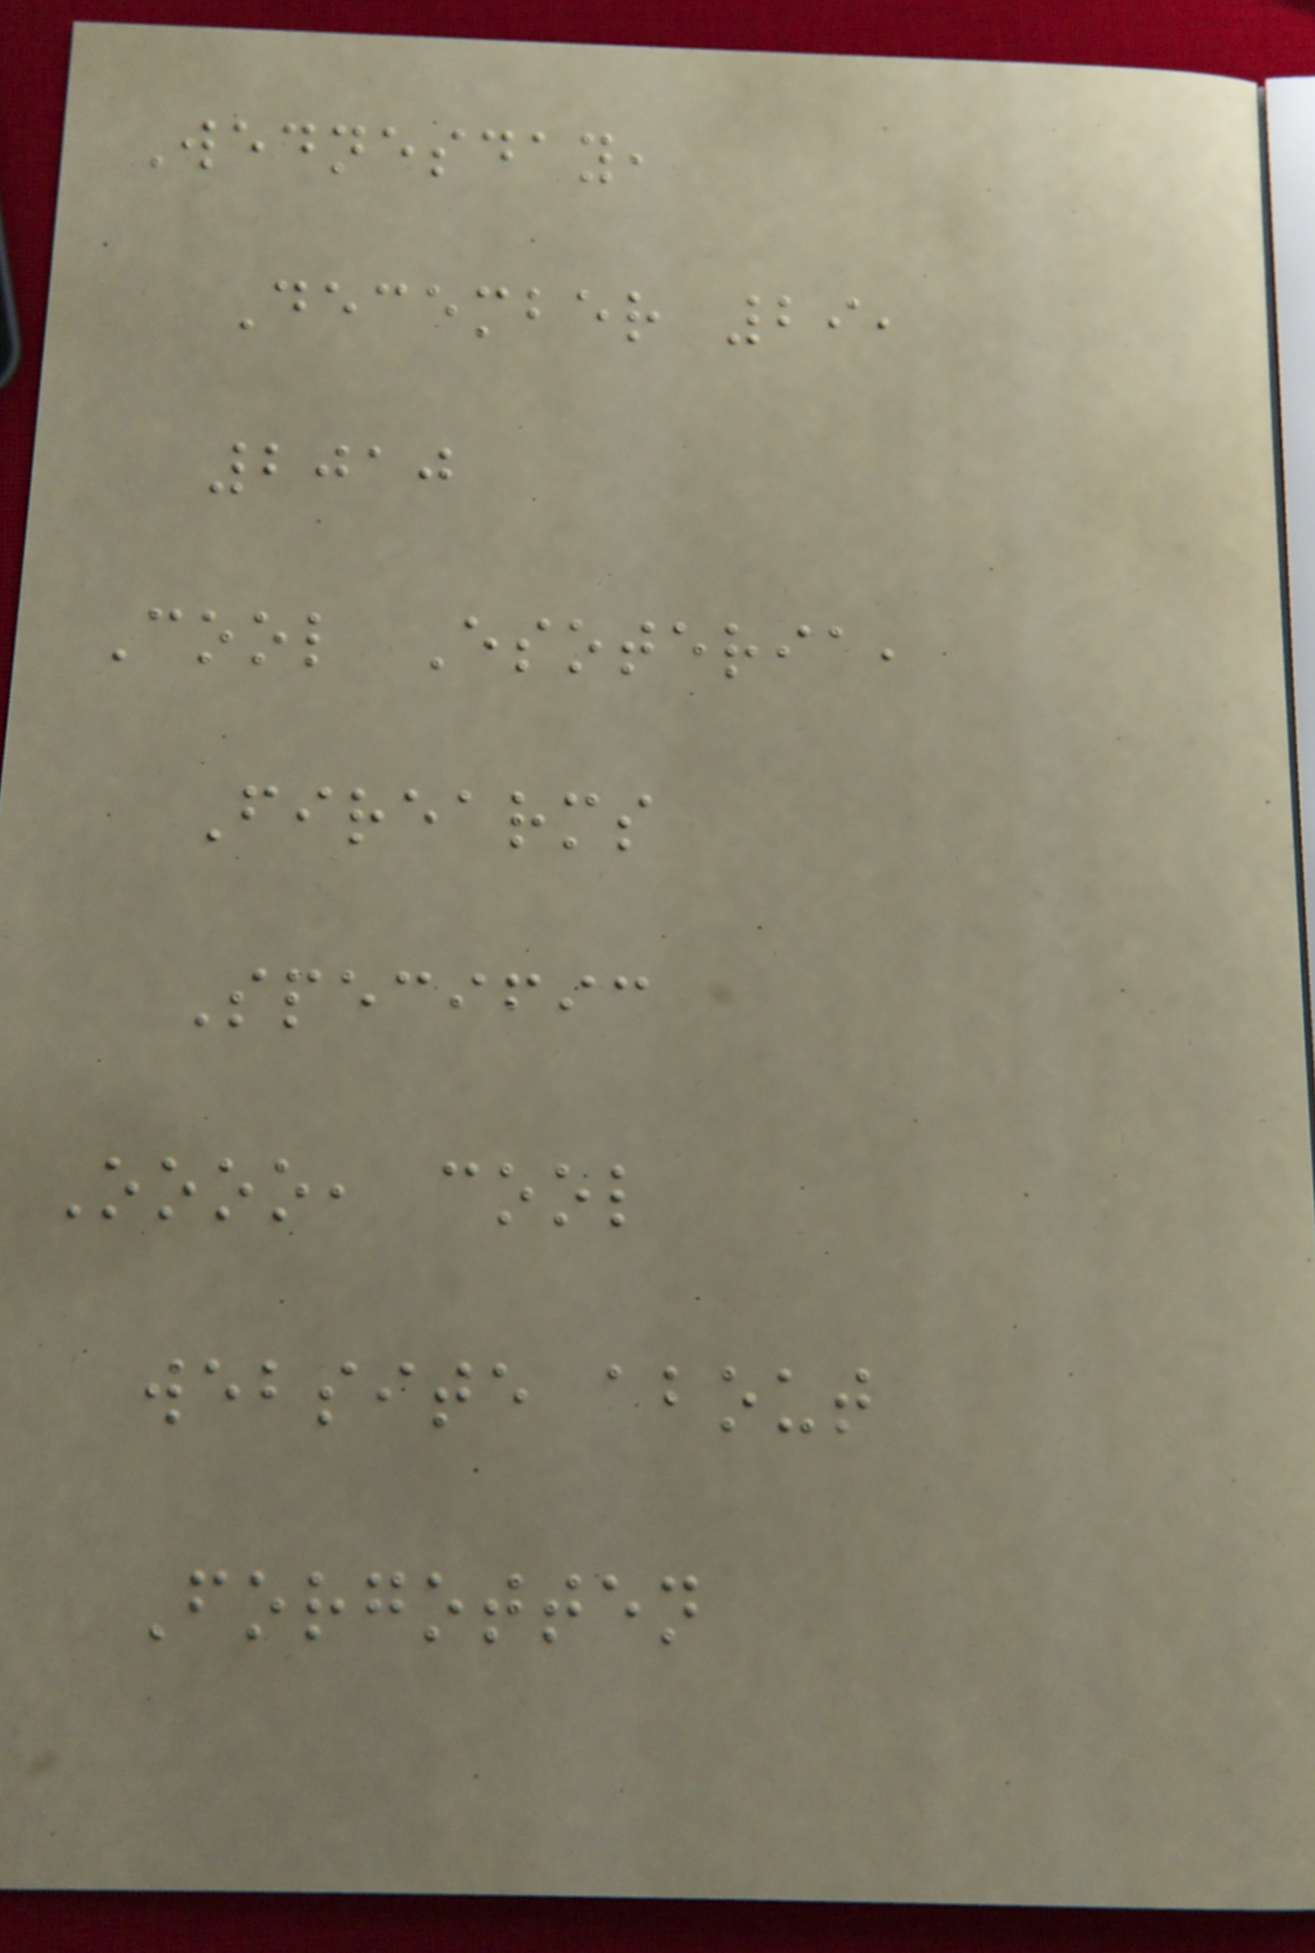Wednesday,
December 29,
2010
Cool Esoteria,
Firearms
Specific
Oooo, cool
website about
Forgotten
